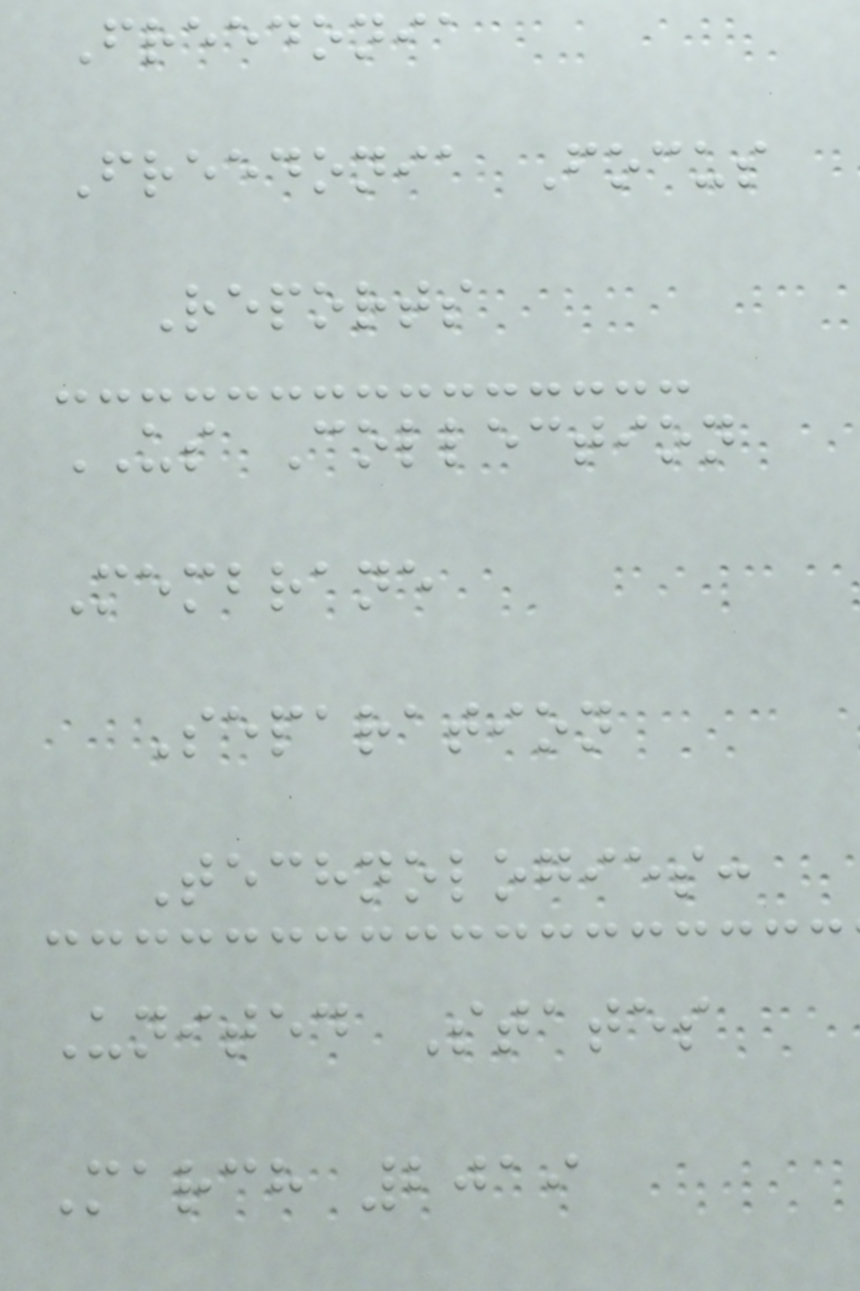Freedonia
Freedonia Focus
Reports
US Collection
Membrane
Separation
Technologies:
United States
March 2019
